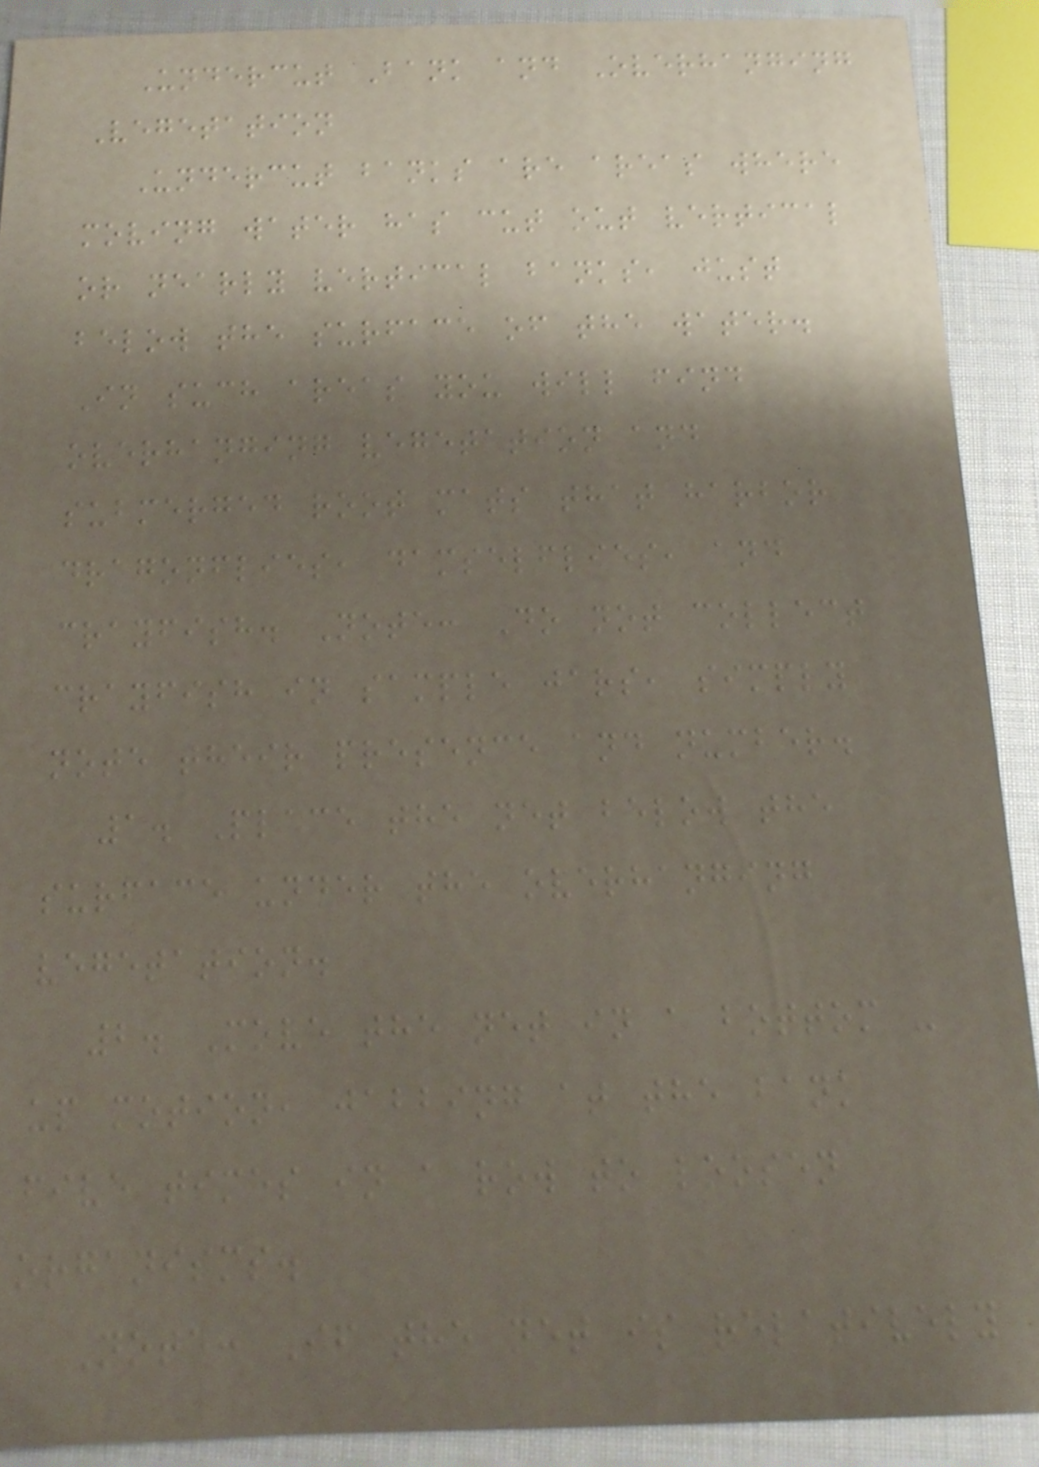Undercut Bank and Overhanging
Vegetation
Undercut banks are areas where
moving water has cut out vertical
or nearly vertical banks, just
below the surface of the water.
In such areas you will find
overhanging vegetation and
submerged root mats that harbor
dragonflies, damselflies, and
crayfish. Note: Do not collect
crayfish in sample jars, simply
note their presence and number.
1. Place the net below the
surface under the overhanging
vegetation.
2. Move the net in a bottom -
up motion, jabbing at the bank
five times in a row to loosen
organisms.
Note: If the net is relatively
